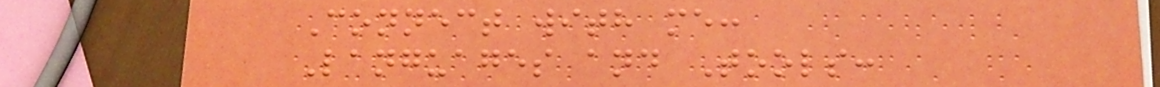Connect with me:
Languages and Tools:
